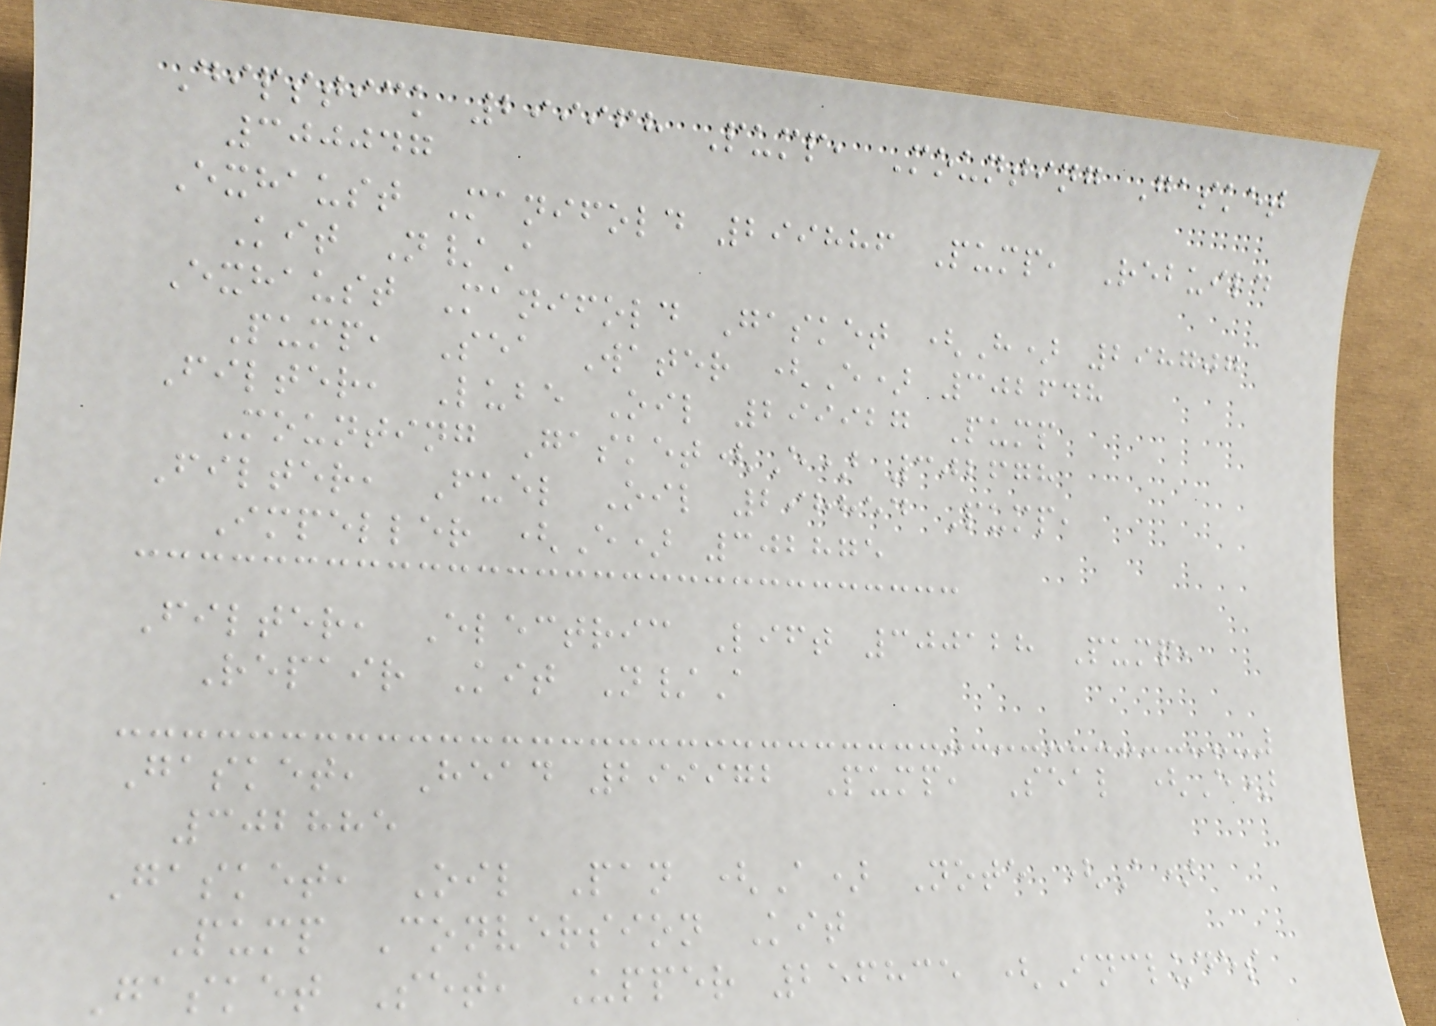Dipstick 299968 Pump, Mounting Gasket
300047
Exhaust Manifold 299886 Pump, Rebuild
Kit N/A
Exhaust Manifold Gasket (H) 298707
Pump, Sea Water (E) 302648
Filter, Lube Oil 299927 Pump
Mounting Gasket(E) 302678
Filter, Fuel Oil 298854 Pump,
Impeller (E) 302875
Filter, Electric Lift 300128 Pump,
Repair Kit N/A
Gasket, Head 299972 Pump, Seal (E)
302885
Gasket, Oil Pan (A) Note (A)
Pump Conversion Kit
Gasket Set, Upper 256835 (Includes
